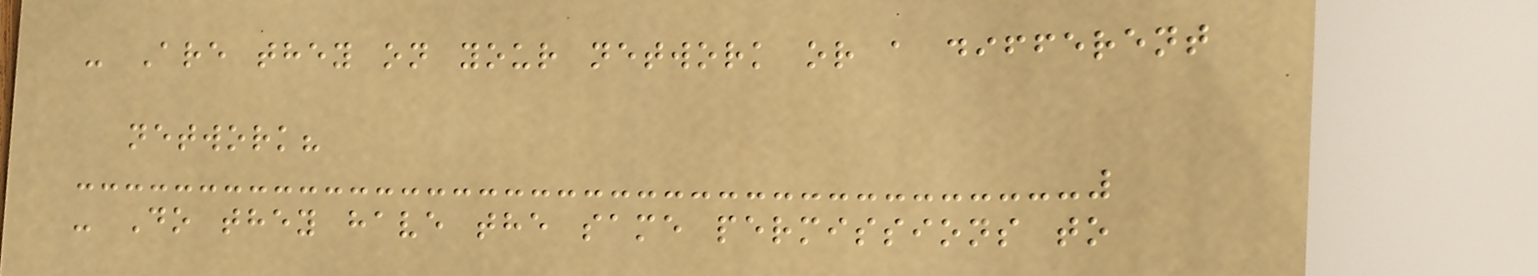- Are they on your network or a different
network?
- Do they have the same permissions to
